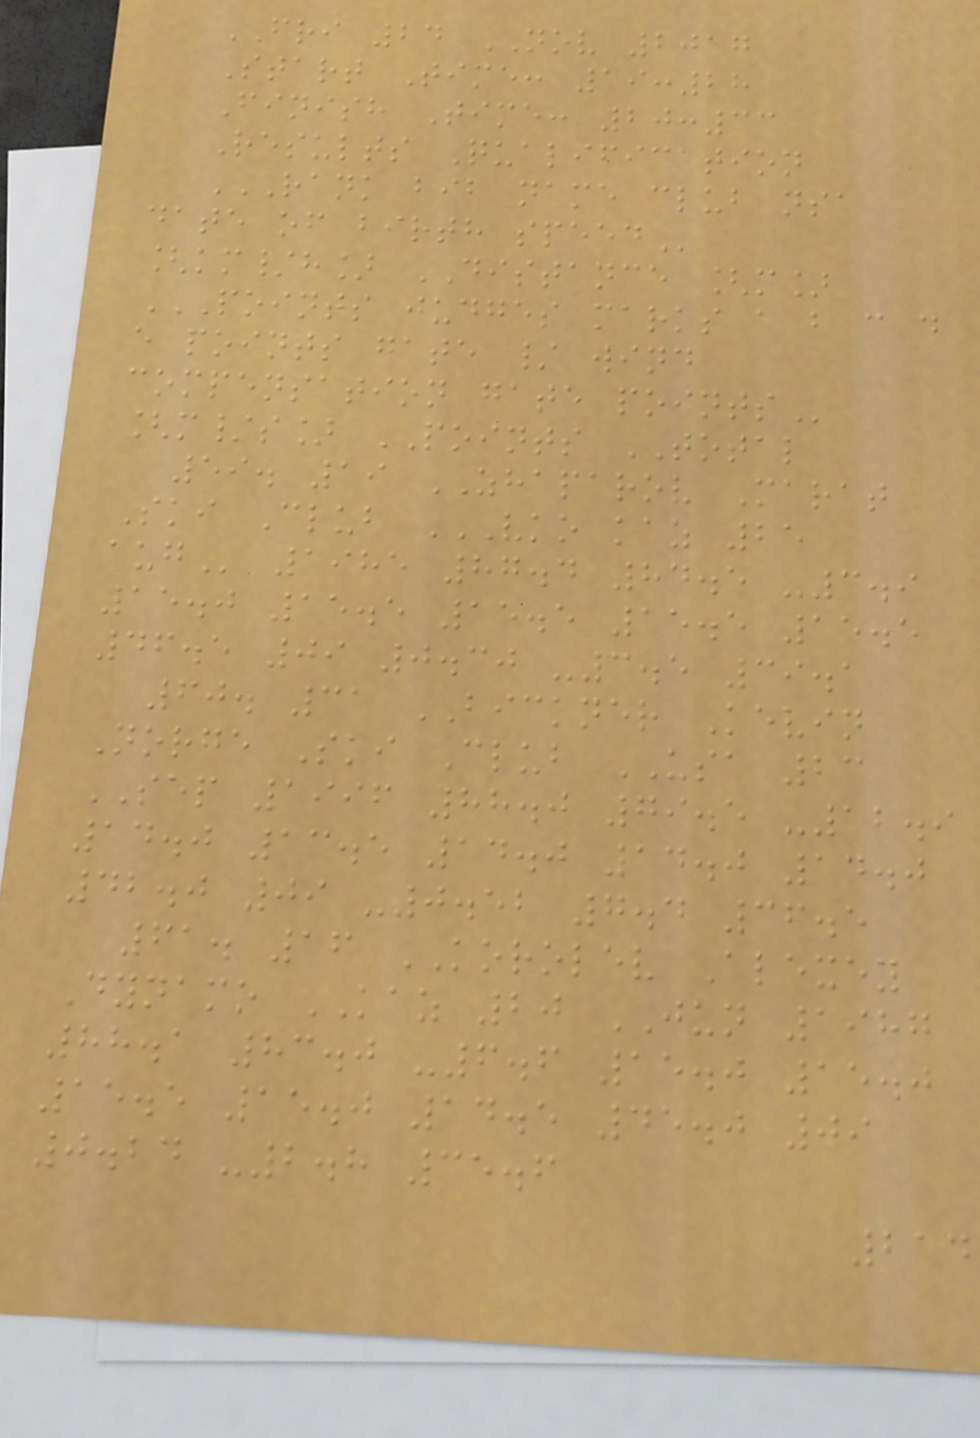FRI 24 NOV 2017
Start Time: 19:28
Finish Time: 20:33
Results Qualification
RANK BIB NAME CLUB NSA
DATE OF BIRTH SPEED
[km/h] DISTANCE [m]
POINTS JUDGES MARKS A B C D
E POINTS GATE / WIND
COMPENSATION GATE POINTS
[m/s] POINTS TOTAL
59. 19 ZHAPAROV Marat
Ski Club VKO KAZ 25
AUG 1985 87.4 84.5 -3.9
15.0 15.5 15.5 15.5 15.5
46.5 09 0.30 -3.5 39.1
60. 31 BICKNER Kevin
Norge Ski Club USA 23
SEP 1996 88.0 79.5 -12.9
14.0 13.5 14.0 14.0 14.0
42.0 09 -0.52 7.4 36.5
61. 16 KOROLEV Alexey
Dynamo KAZ 20 JUN 1987
88.1 83.0 -6.6 15.0 15.0
15.5 15.0 14.5 45.0 09
0.24 -2.8 35.6
214
